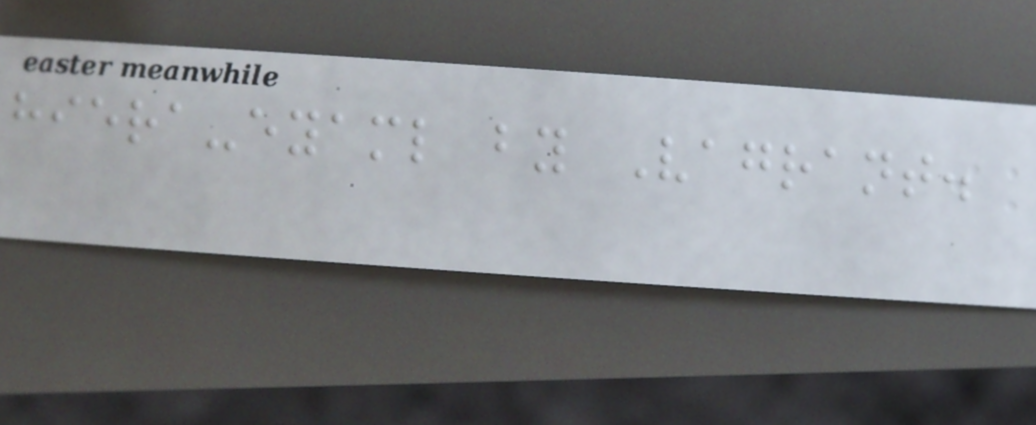hiera-eyaml by Vagrant.
